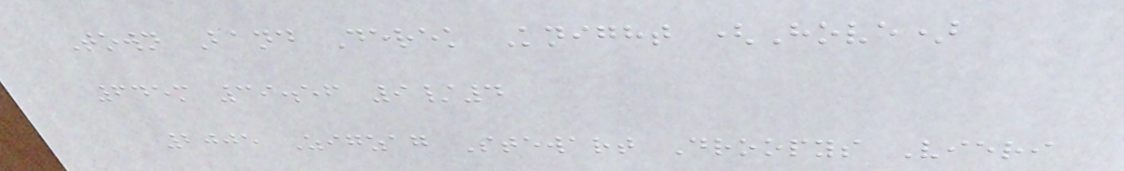Town Band Derek Knight (Hove)
645m 39.56 9/4
2005 Zigzag Stewart Droopys Vieri
